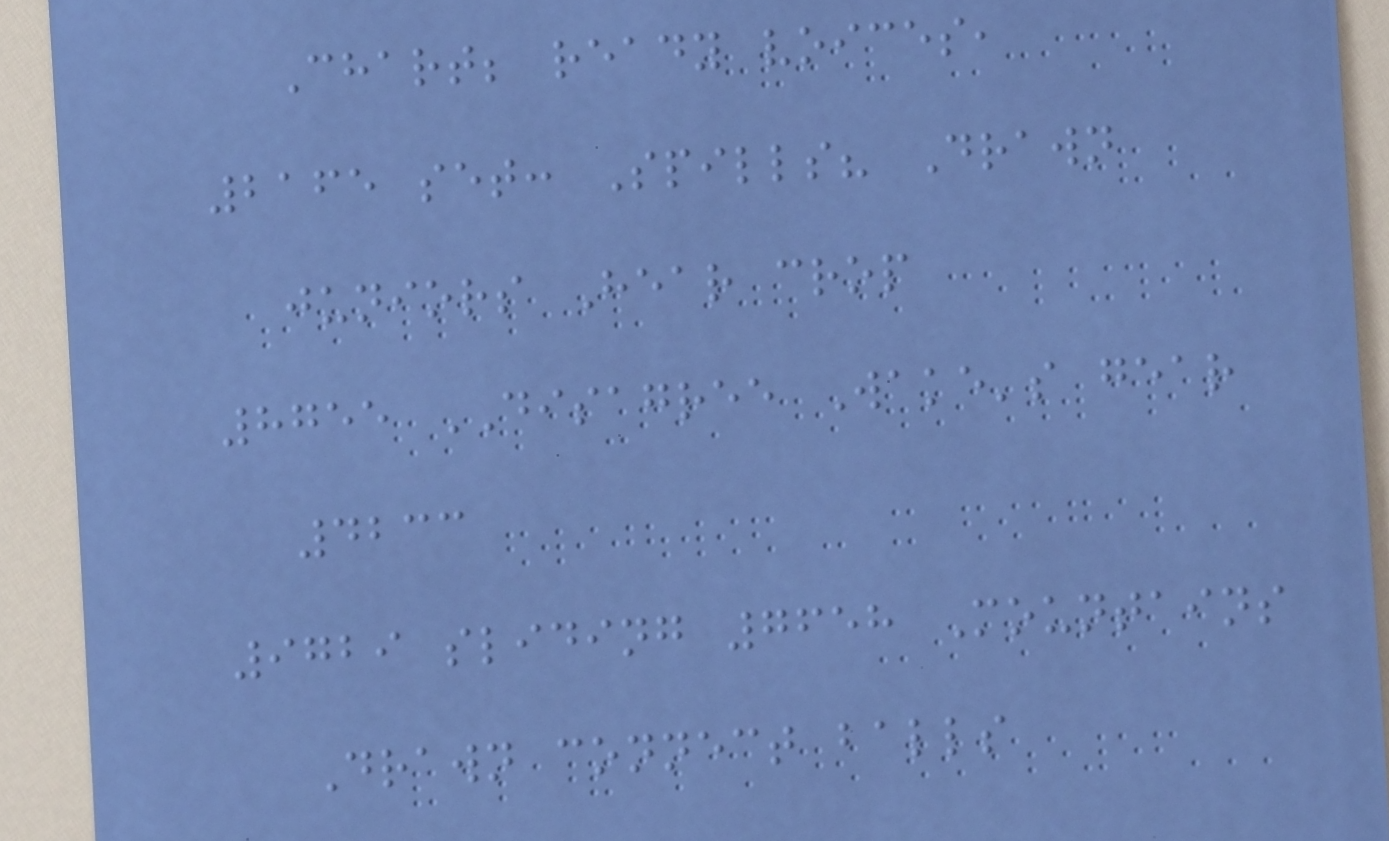Chart; ready voices,
2165 set: Spills? Drawn
juniors Hear crop
8755 DISAGREE Wake's gear
4233
9729 sliding 7658 Mountains
Drawn connect balls
